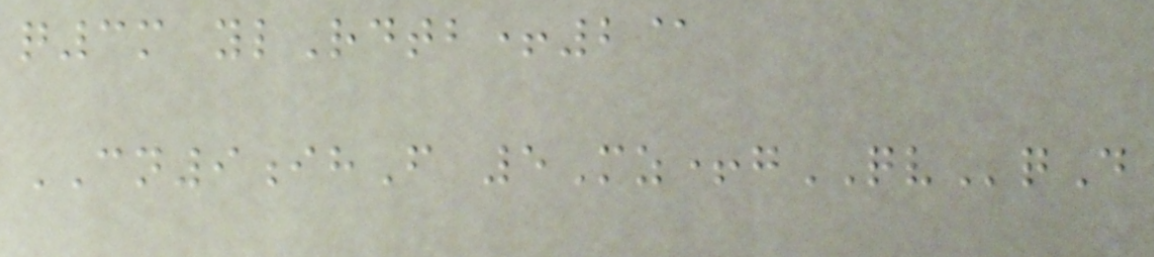q3m ylRdtb+2@
CN9ihF 5Mz+gQVqD
